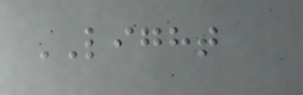LIGHT
